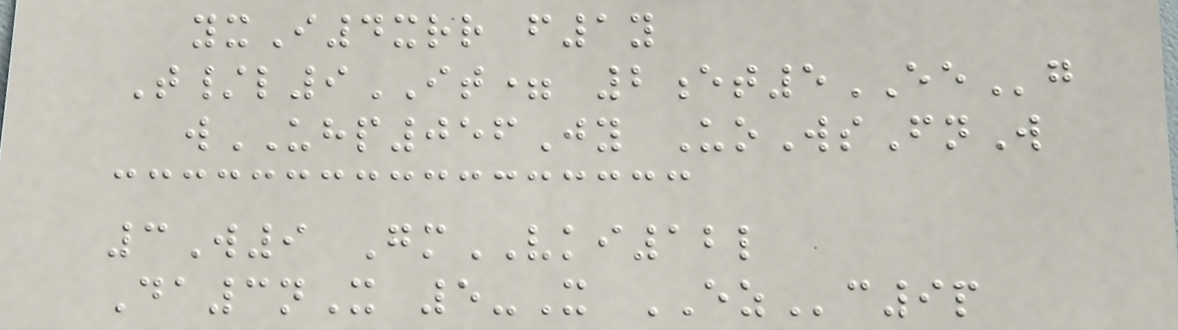yxI4xrr f1y
T/l9IT= 2et5EEg
wUHP056Jy UoWsFnW
3W9 GmVKI12l
Da3nX 5-X EZc9p
